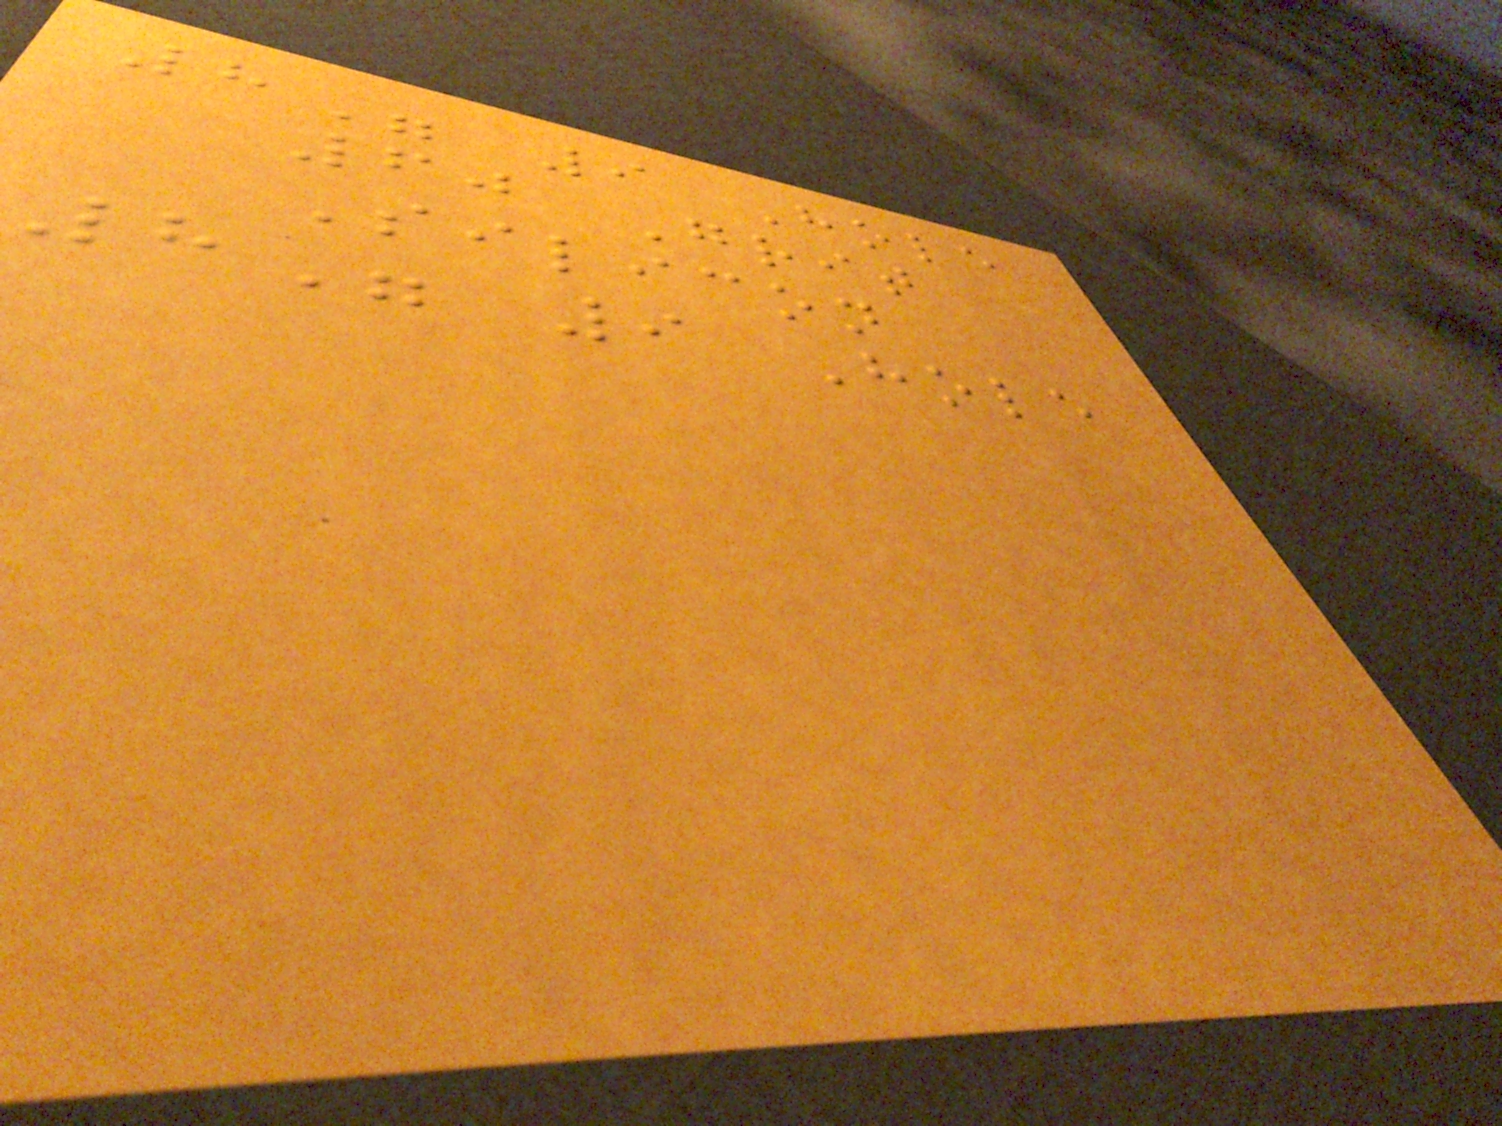8" 9 Hole
60 Grit
Silicon
8" 9 Hole
